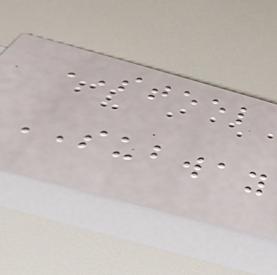STEEL
SUBWAY
